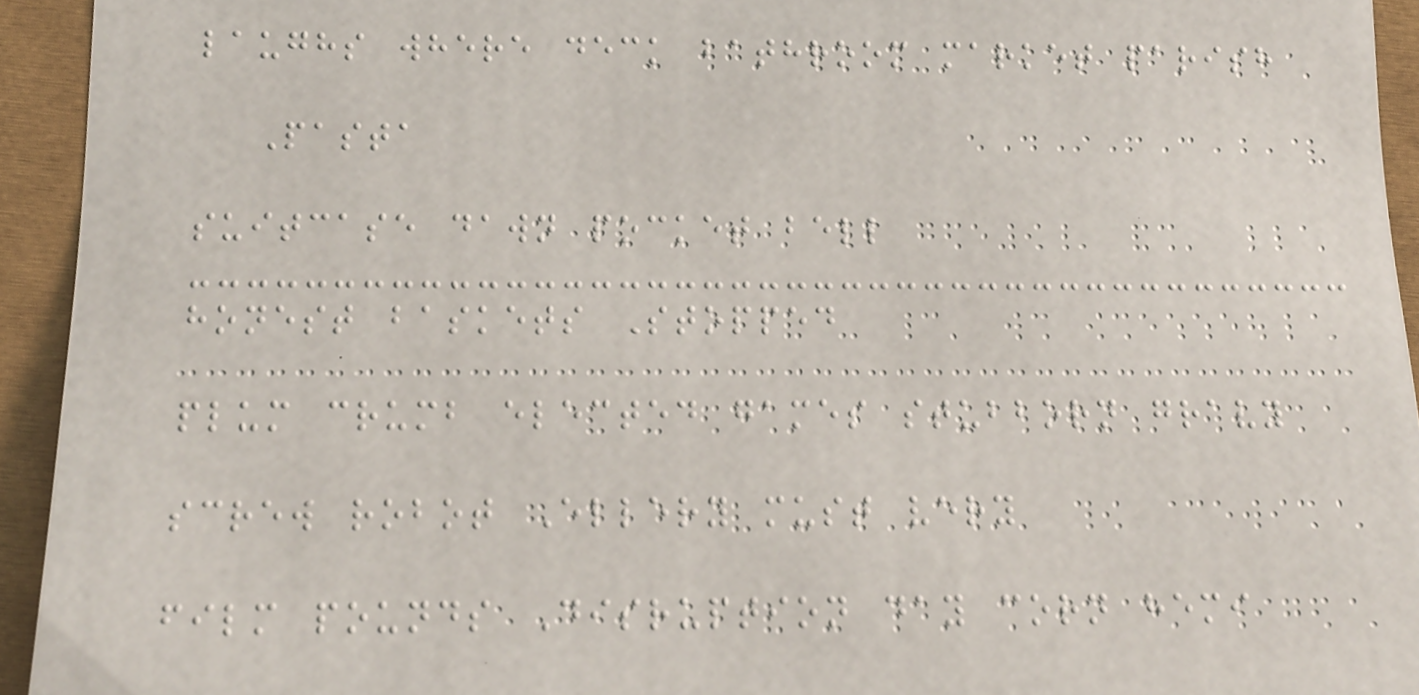laughs where deck bathroom market parish
Pasta
suitcase dawn pocket bell
honest baskets Stopped
plum crumb elected games stubborn gravy
screw robot Ellery must very
film pounds Disruption day corn hemi
